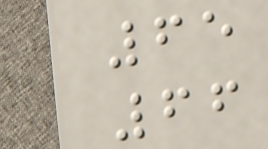65
66
